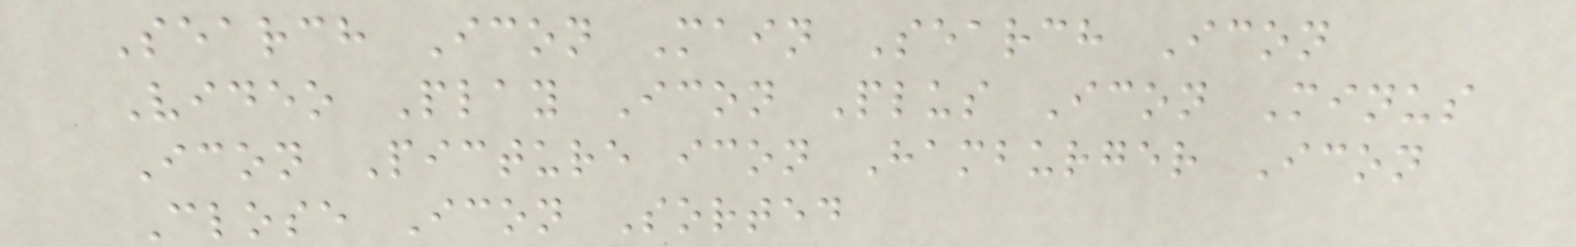Search Icon Main Search Icon
Video Play Icon Plus Icon Minus
Icon Picture icon Hamburger Icon
Close Icon Sorted
